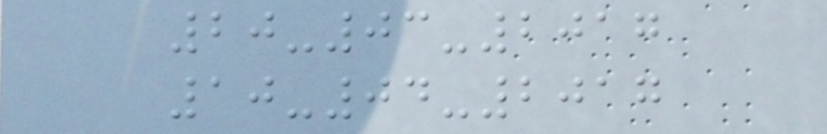20-03-2017
10-04-2017
